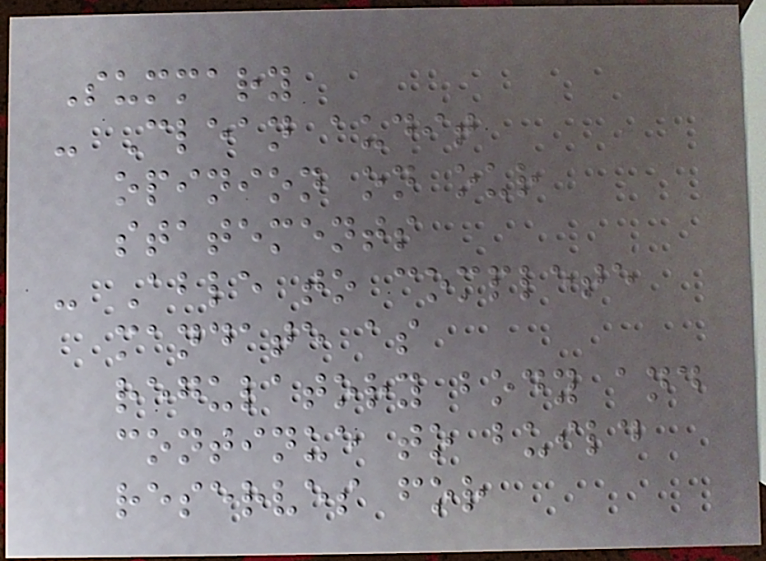Summary
- Clean audit
opinion on our
statements
- Able to complete
mandate as
regulatory body and
continue to build
reserves for
